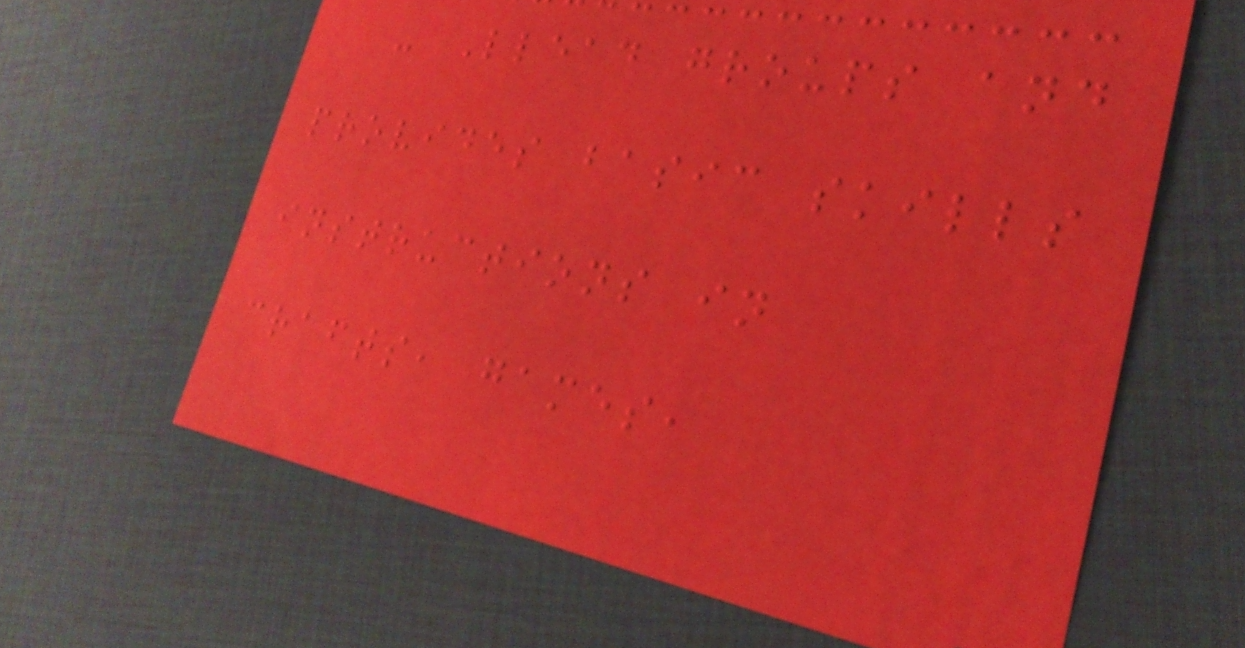- Llead groups and
provides basic skills
instructions in
crafts, games,
